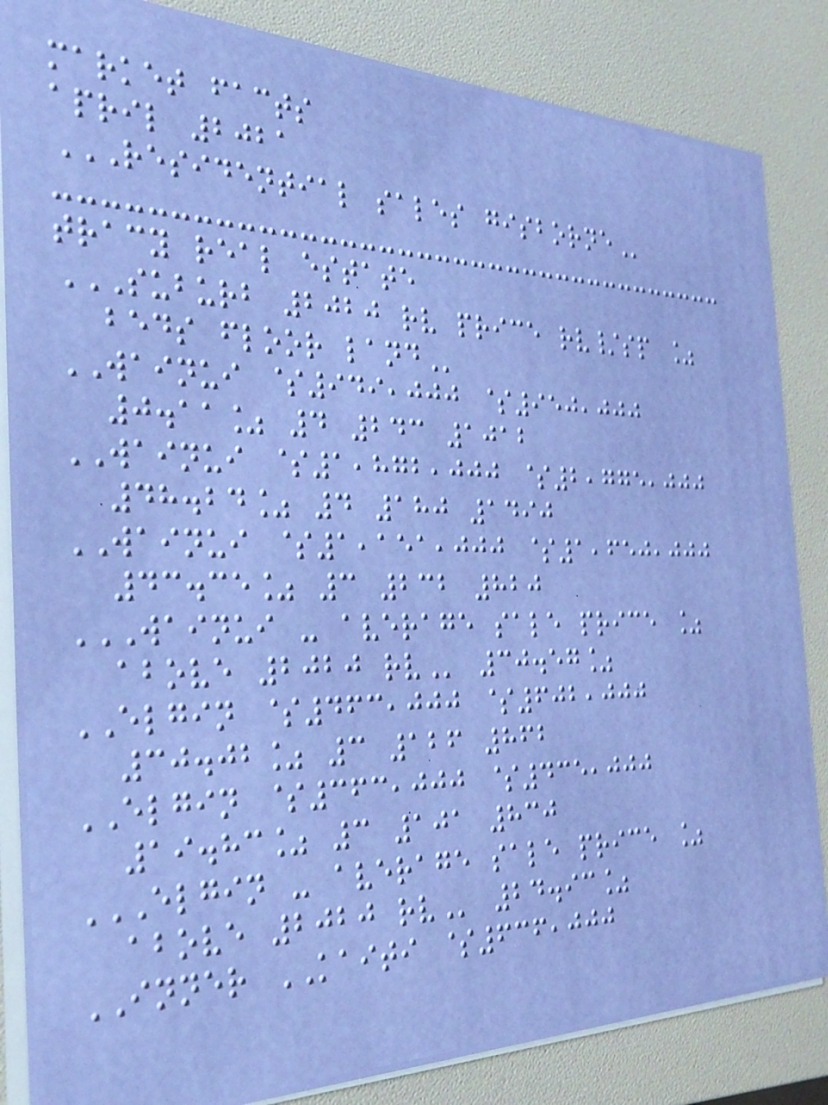market facts
april 2021
RESIDENTIAL SALES GISBORNE
tracy real estate
SUBURB 2020 RV PRICE RV/SP %
BEDS FLOOR LAND
WAINUI $949,000 $950,000
0.11% 4 243 1012
WAINUI $1,872,000 $2,775,000
48.24% 4 180 1490
WAINUI $1,151,000 $1,650,000
43.35% 3 232 820
WAINUI - AVERAGE SALE PRICE %
ABOVE 2020 RV 30.57%
ELGIN $463,000 $602,000
30.02% 3 126 862
ELGIN $363,000 $435,000
19.83% 3 101 830
ELGIN - AVERAGE SALE PRICE %
ABOVE 2020 RV 24.93%
INNER KAITI $636,000
